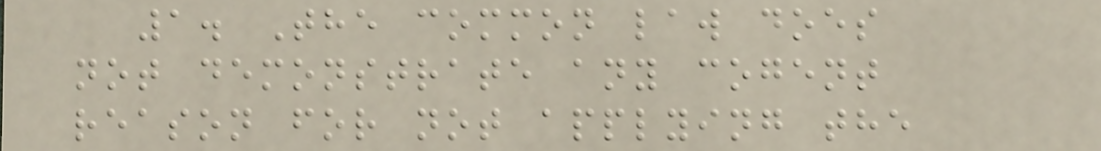1. The common law does
not demonstrate any cogent
reason for not applying the
